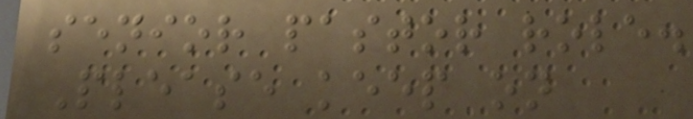senior pastor role.
Please keep on
